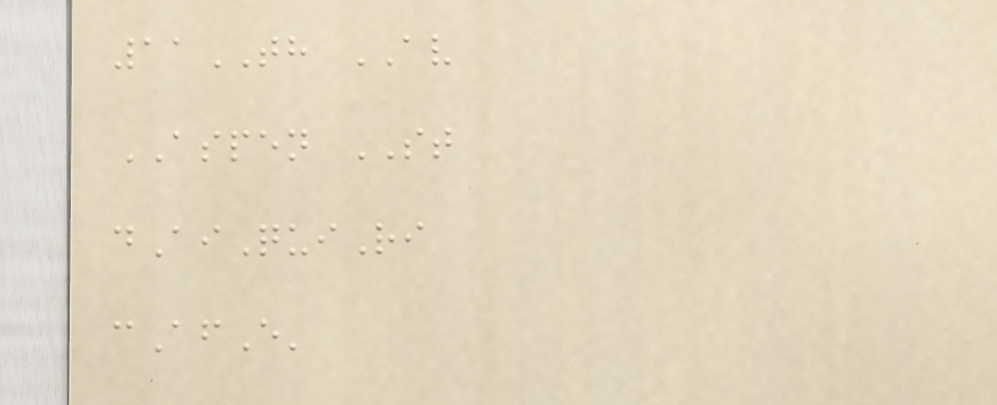11TH AV
ASPEN ST
dAiQuiRi
cAfE'
